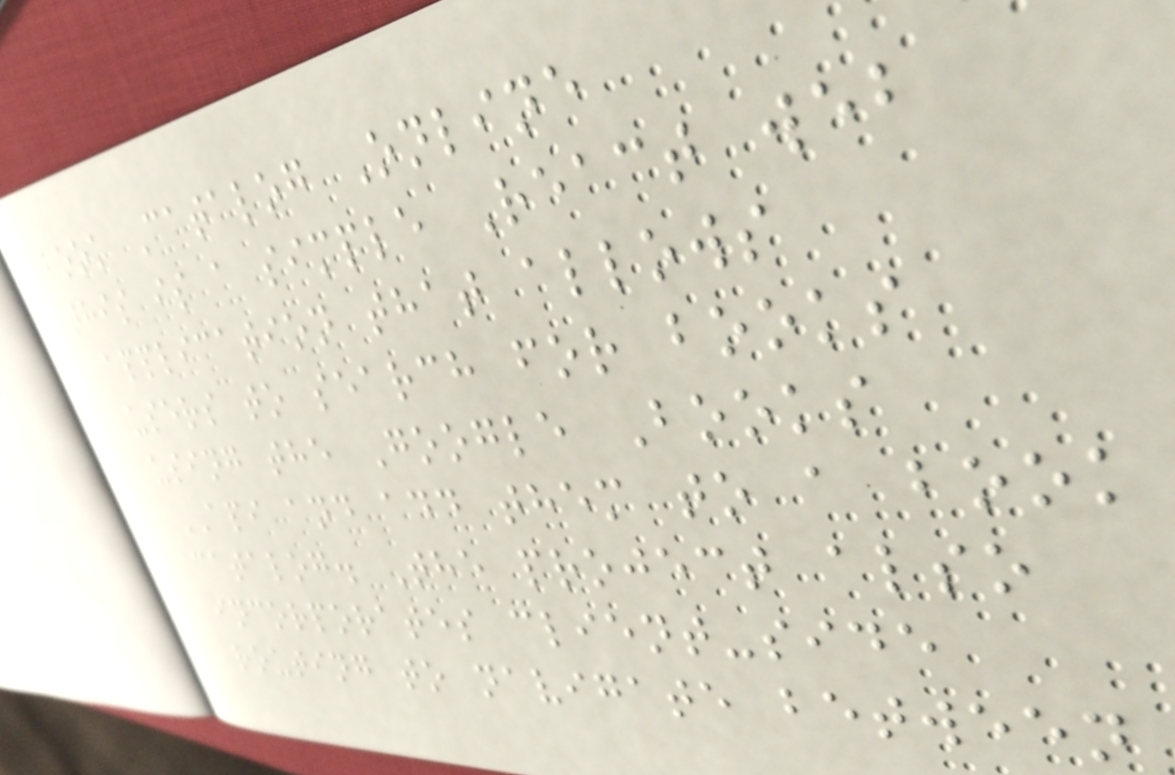Book Catalog Online
This is a simple React web
application that allows
users to search for books
using the Google Books
API and add them to a book
catalog. The project also
incorporates client-side
routing to navigate between
